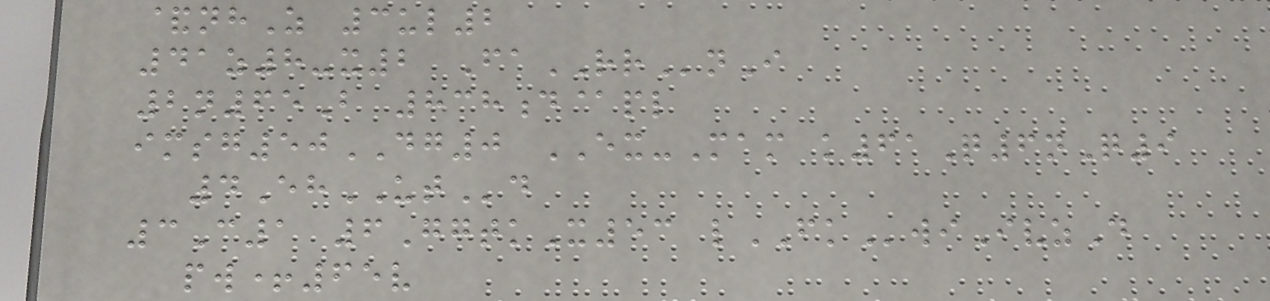&nhZ 3ul2
41z8-x2 FaRRnI
2n65B 838d@pl
imsg50DG0 EX-Mam k61Q6nQ9
4EhUTd
3C1 6GgtkX53 lFKwiIvzD
pw+65v
